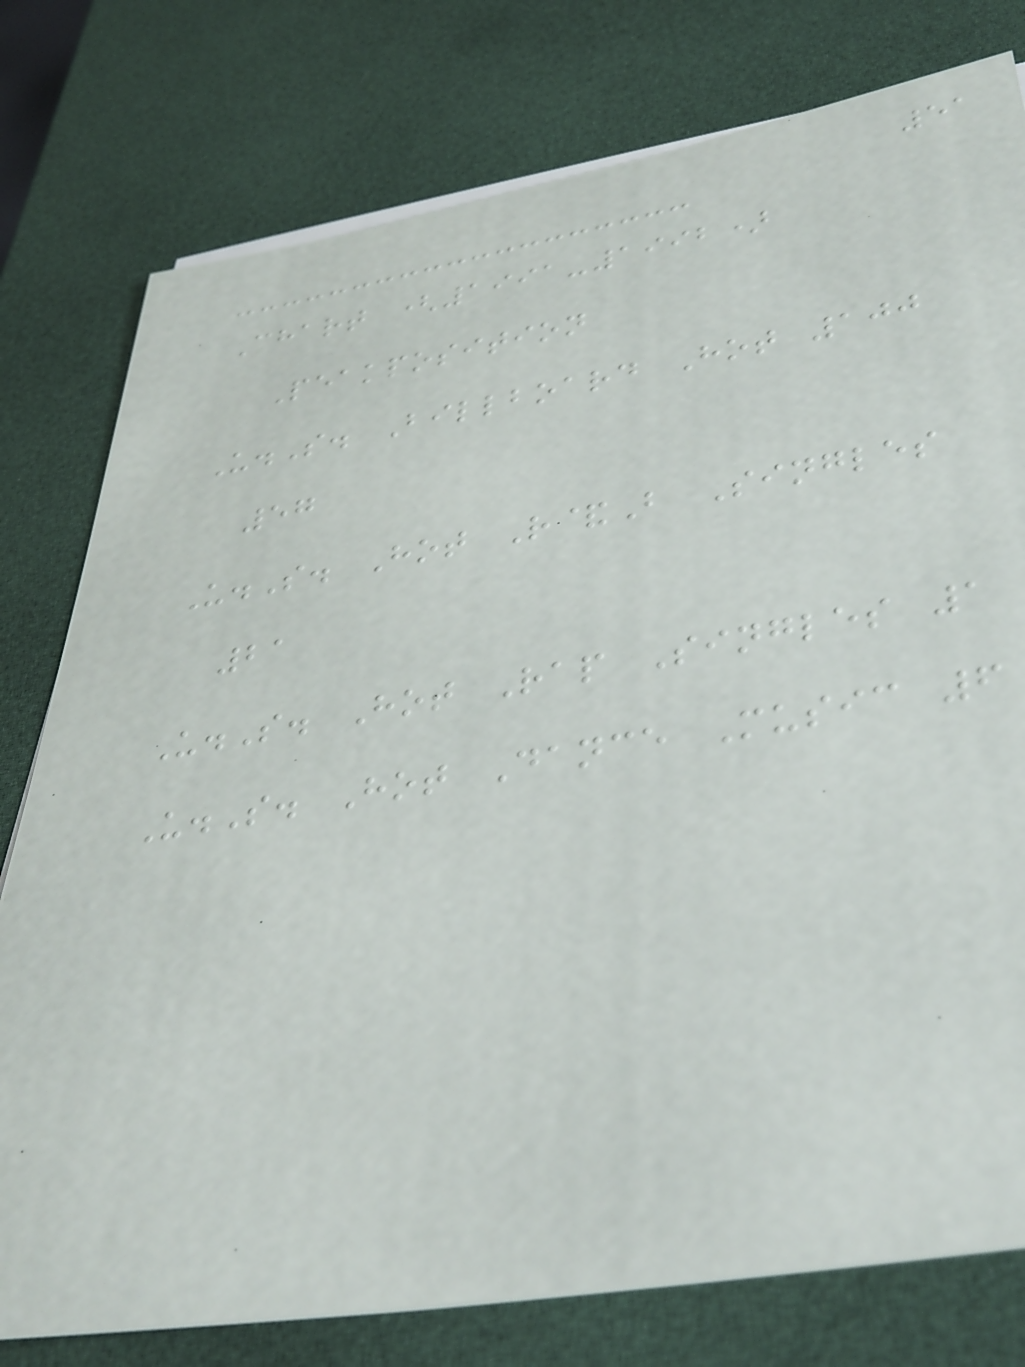51
Chart (1991-1992)
Peakposition
U.S. Billboard Hot 100
57
U.S. Hot R&B Singles
21
U.S. Hot Rap Singles 1
U.S. Hot Dance Music 6
